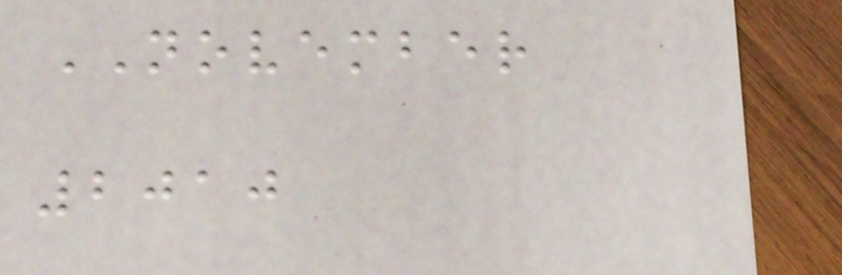NOVEMBER
2010
